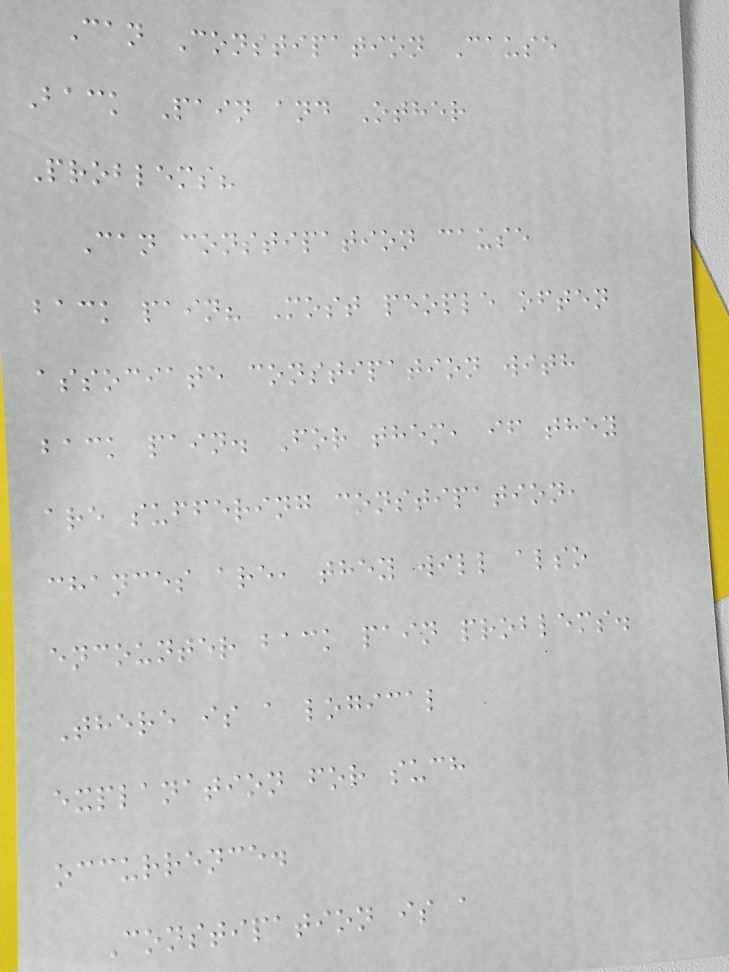Can Constipation Cause
Back Pain and Other
Problems?
Can constipation cause
back pain? Most people often
associate constipation with
back pain. For them, if they
are suffering constipation,
chances are, they will also
encounter back pain problems.
There is a logical
explanation for such
occurrence.
Constipation is a
